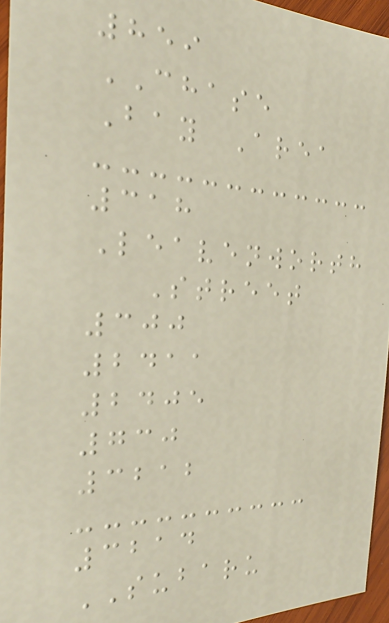859
CHASE
Bay Area
318
Leavenworth
Street
300
2411
2405
730
3212
3214
SUBARU
